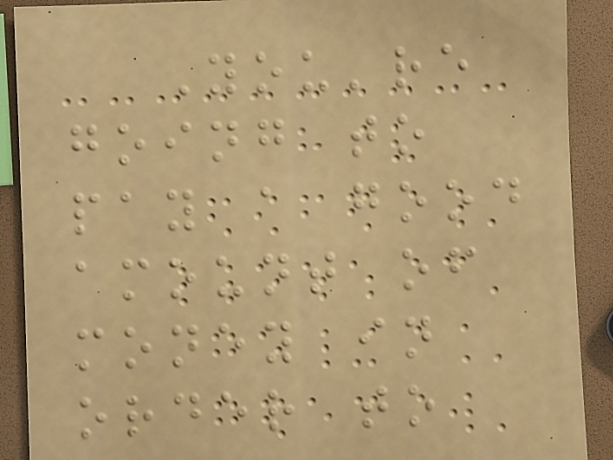You're
going to
pay a good
amount of
money in
order to
